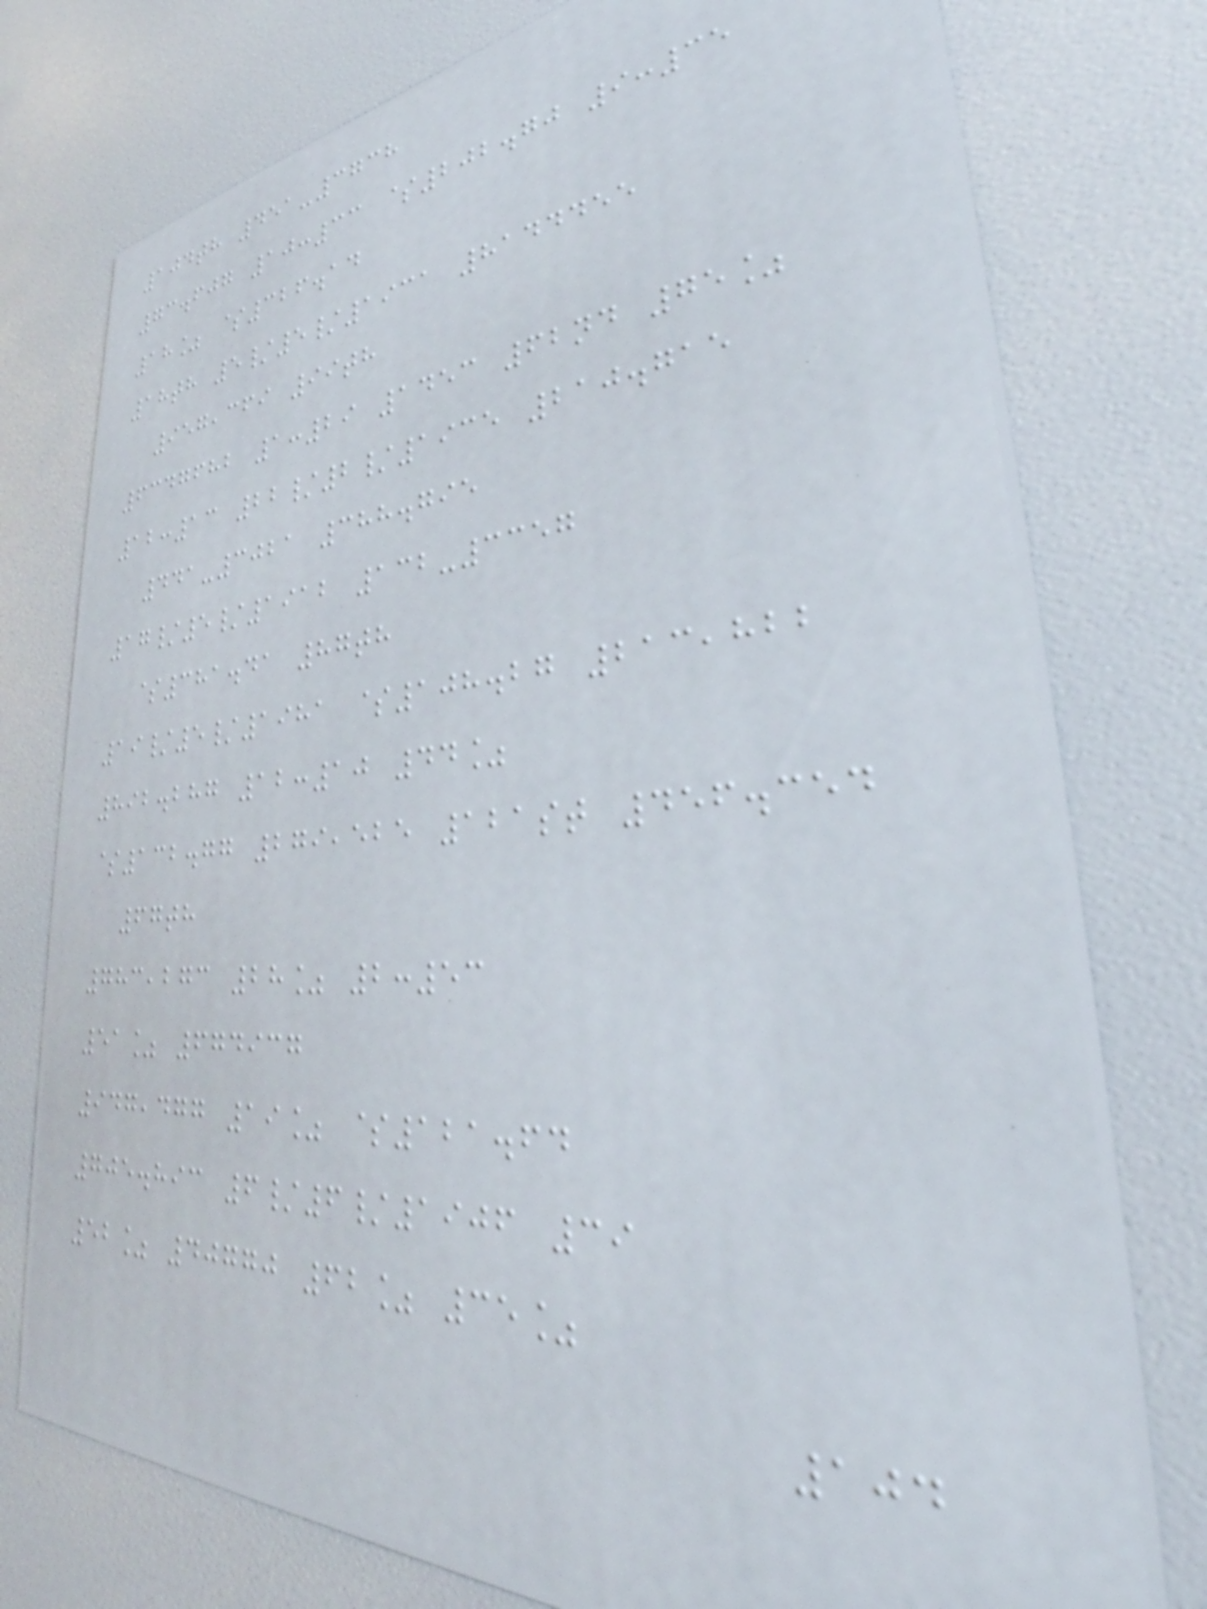104th 451-3738
73.607 10:33 $202.70 9:35
18% $326.14
18th 5/5/1931 8144455
957,369 99th
6347682 1:29 1453 62nd 75%
12:13 22/2/1935 210.715
441-3021 388.795
17/5/1912 132-3357
$381.41 87th
19/5/1981 $108.27 213,822
892.287 12:10 44%
$132.77 279,525 121st 456.354
67th
783,273 28% 2:53
51% 674937
947,477 19% $121.64
705.893 6/6/1906 39
52% 40770 62% 35%
104
